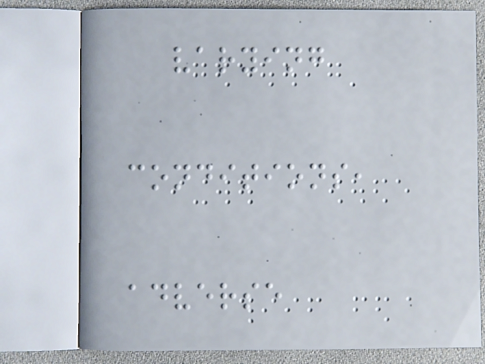varying
conditions,
adverse
